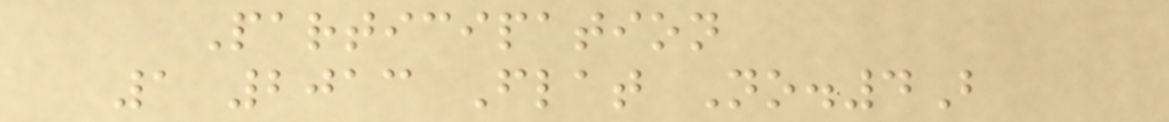Participation
1 2013 Flat No.4B
